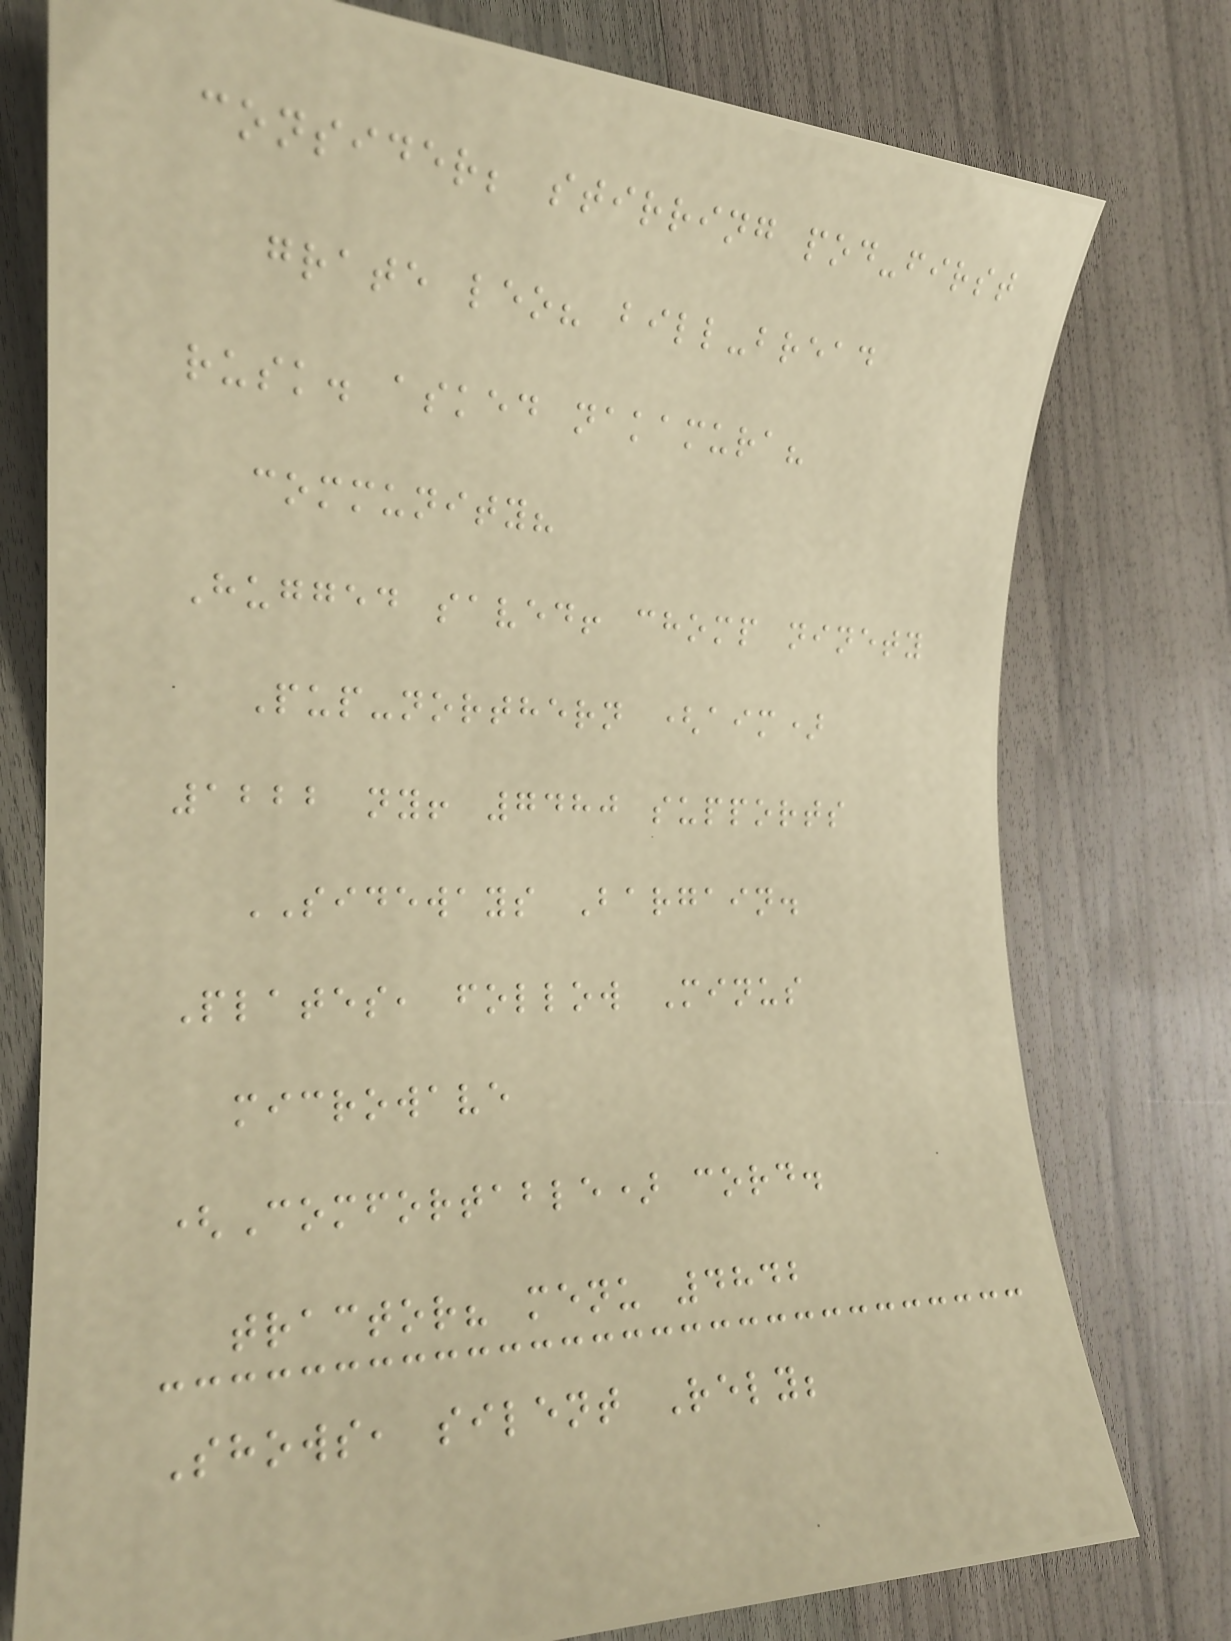consider; stirring pod-first
grate leo? bill-bread
rusk. asked nakamura?
community?
Hugged saved! chomp ninety
Pup-northern (aim)
1222 ny! 7480 supports
SIDEWAYS Bargain.
Plates, follow Minus
microwave
(Comfortable) cord.
tractor? menu 4842
Shows, silent Rely;
